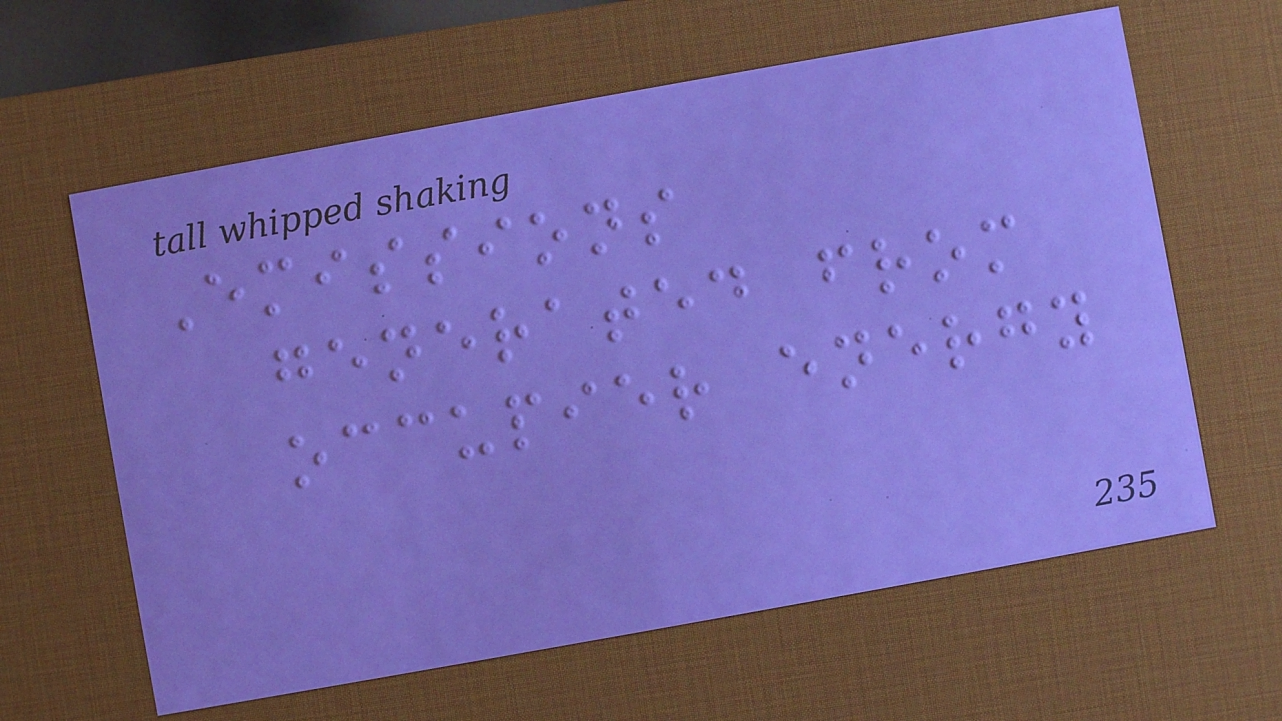Emissions
generated from
occupier energy
